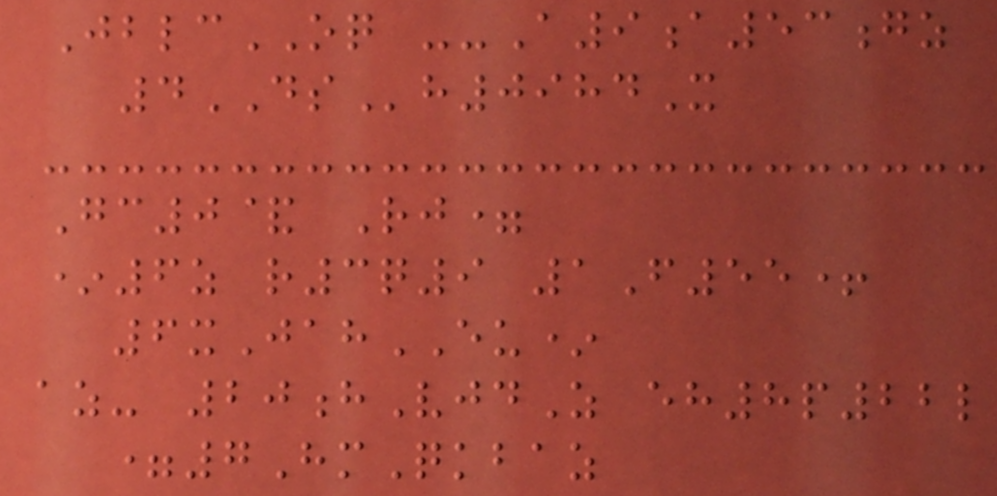JblcOQ --A9a53gz
4DSh0984X
Gc0& Rj=
*6z r3q9 1F55+
6xJahEU*
az- 20hVjdZ eh8p22l
=7HmQkbaz
